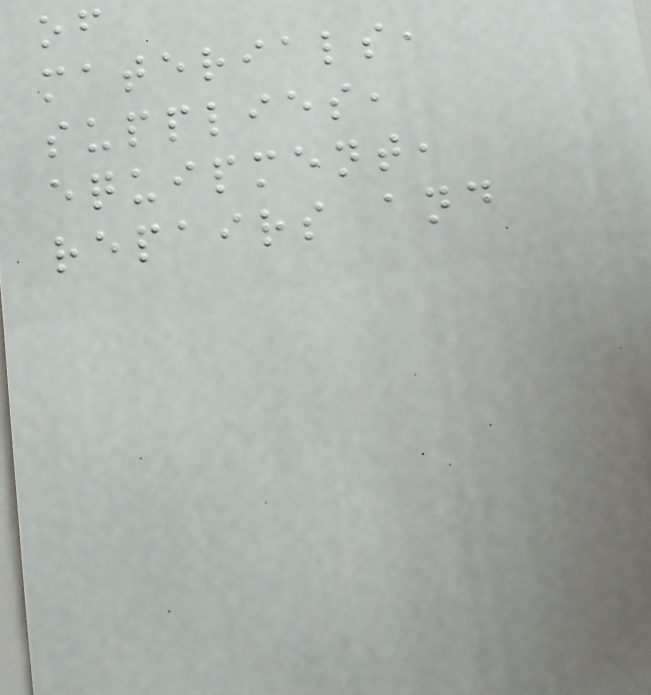of
materials,
supplies,
equipment,
repairs and
